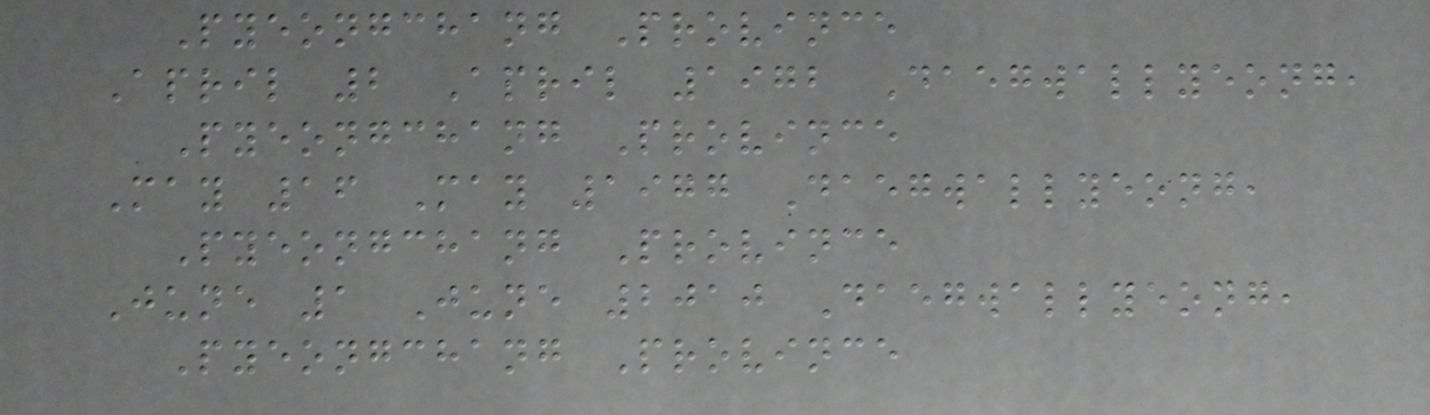Pyeongchang Province
April 2 April 1972 Daegwallyeong,
Pyeongchang Province
May 16 May 1977 Daegwallyeong,
Pyeongchang Province
June 1 June 2010 Daegwallyeong,
Pyeongchang Province
